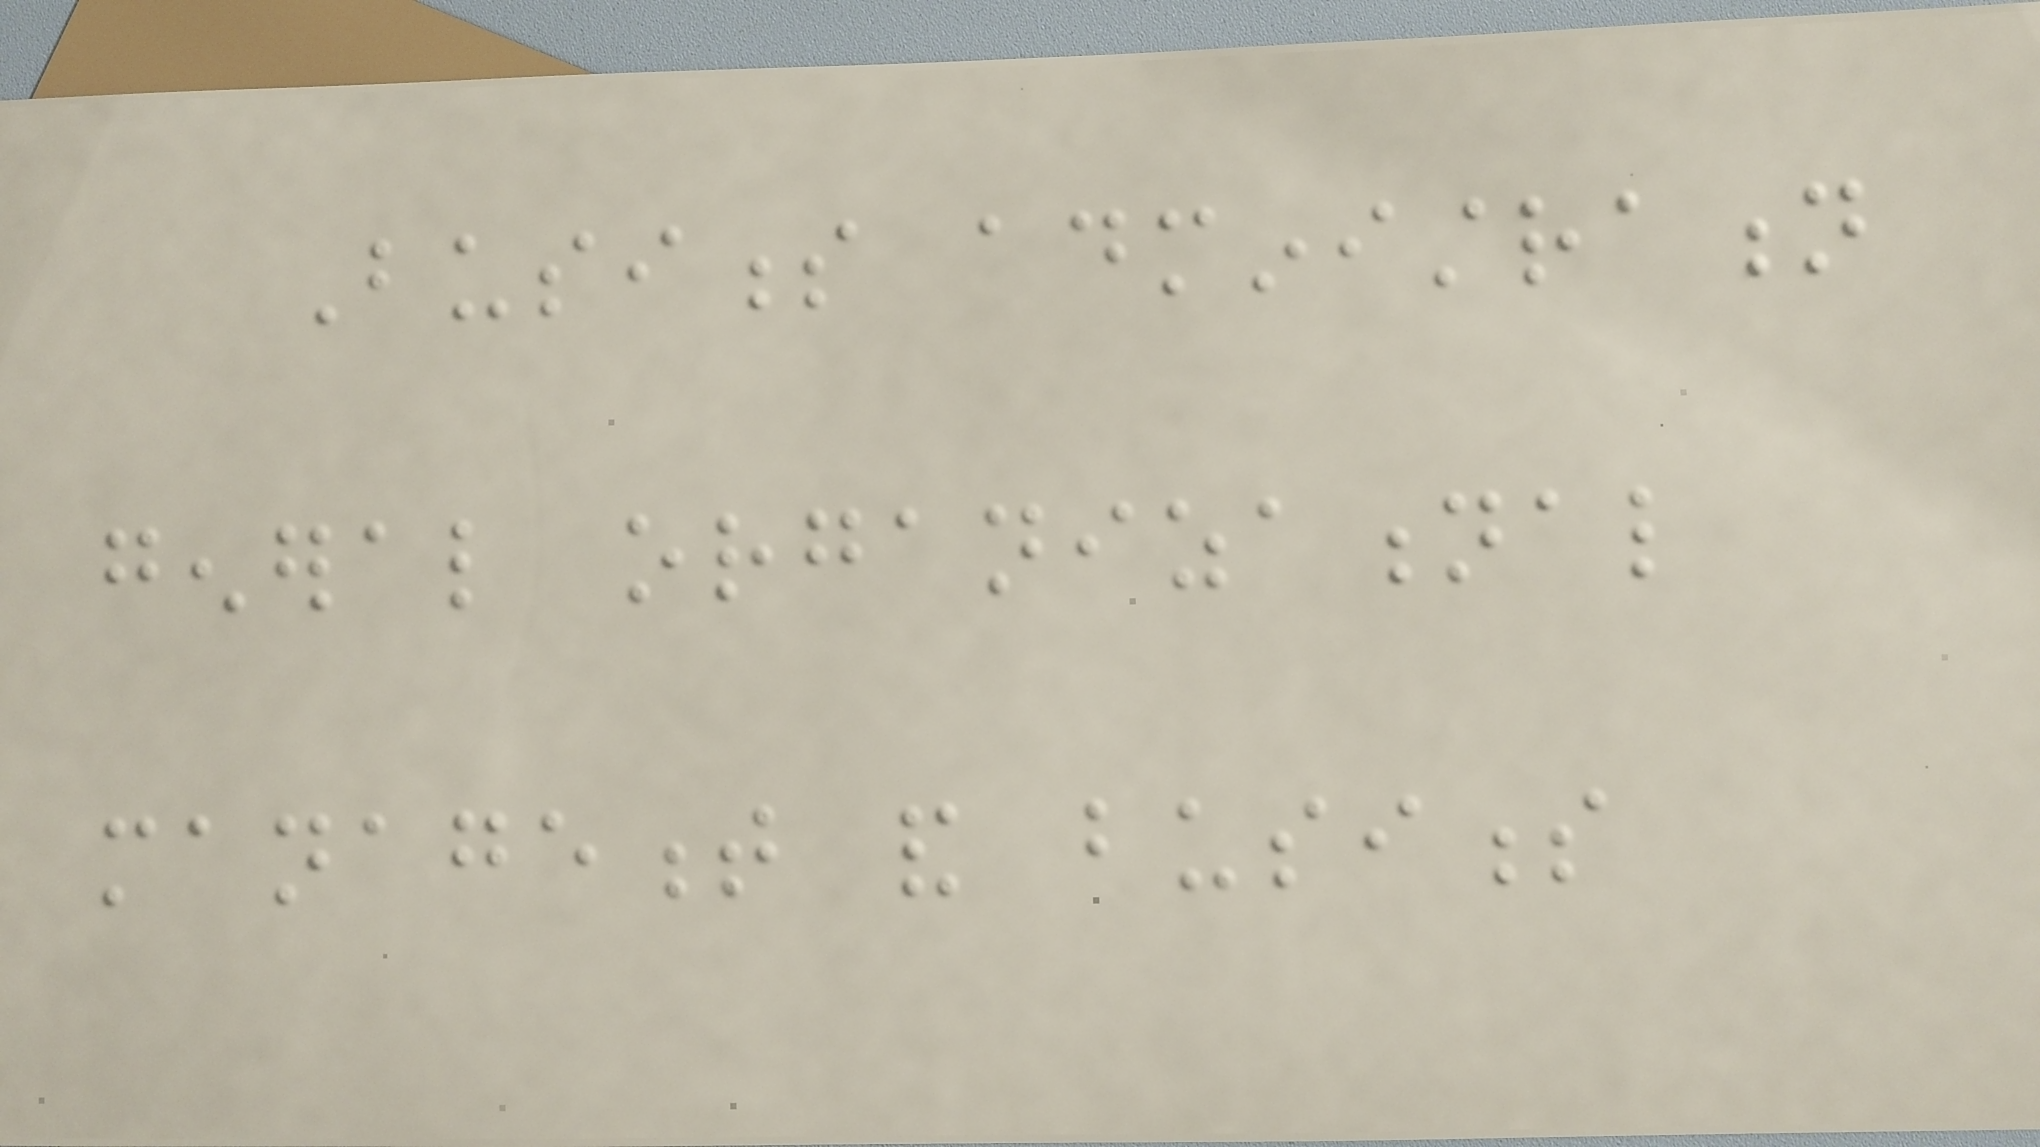Business administration
general organizational
management and business
